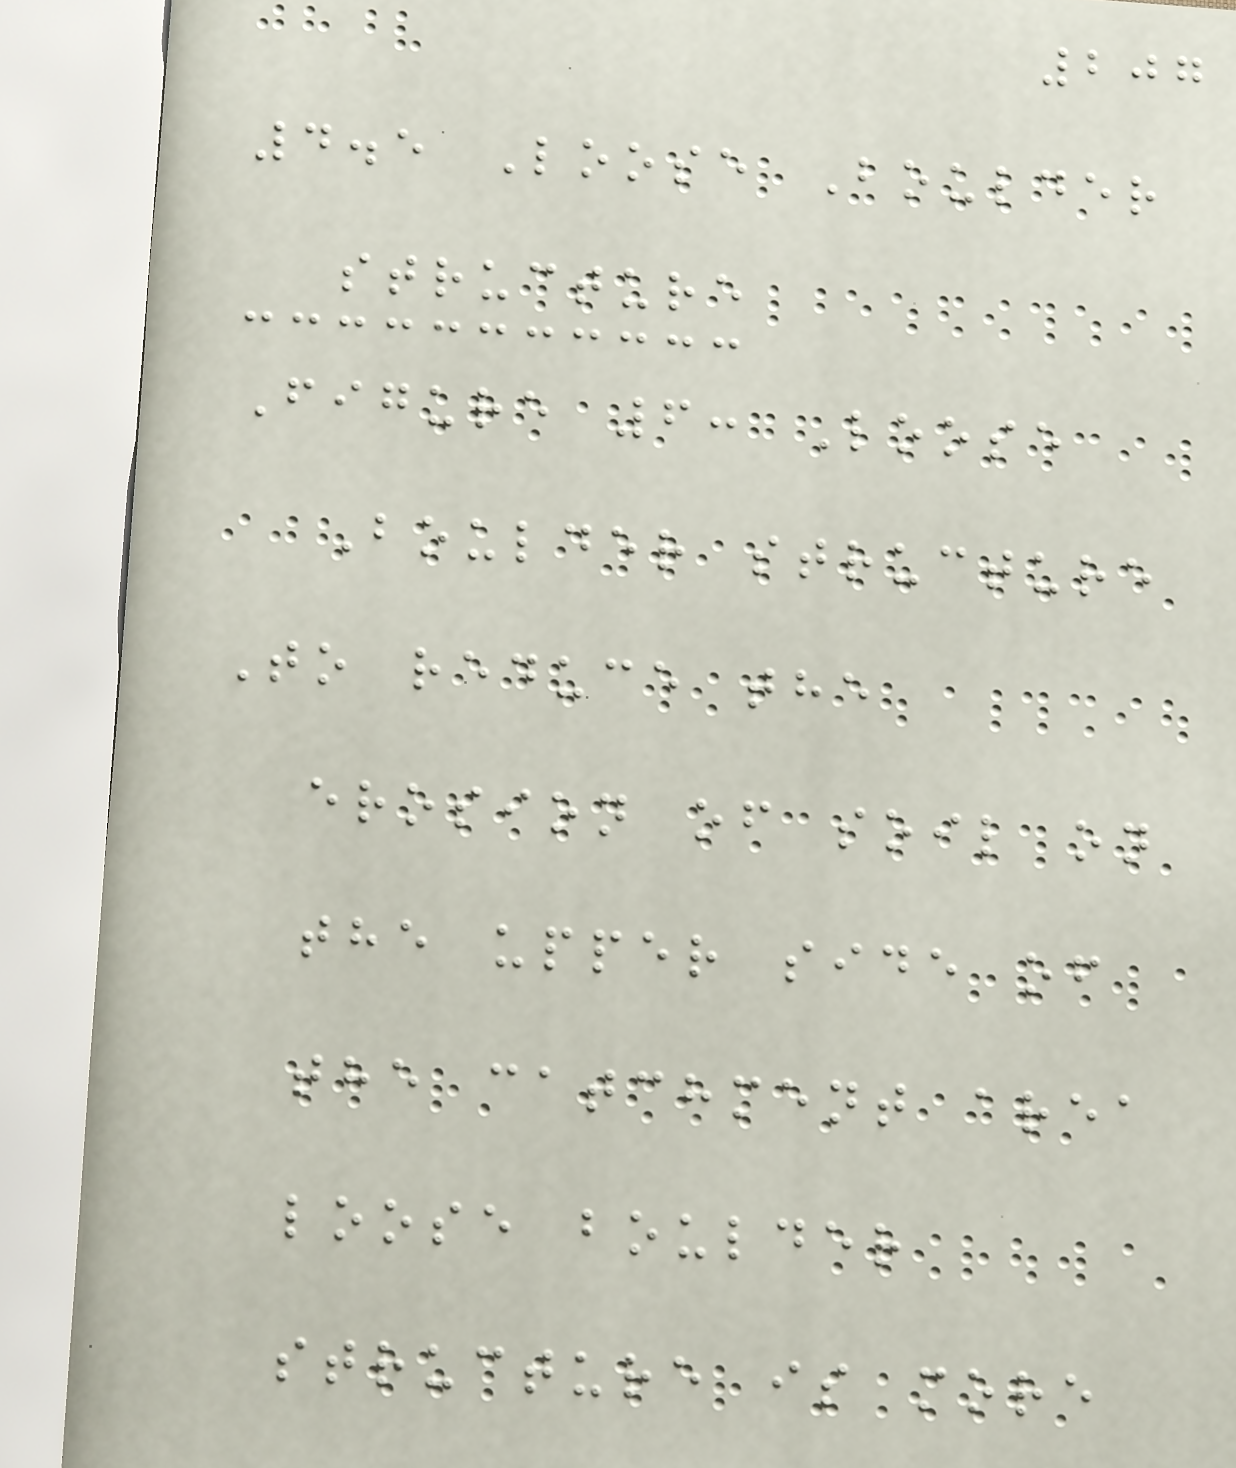207
4.5 Loose Boulder
structure
Figure 6: Loose
Boulder structure
To reduce the
erosion of soil on
the upper side of
the catchment area
loose boulder
structure is more
